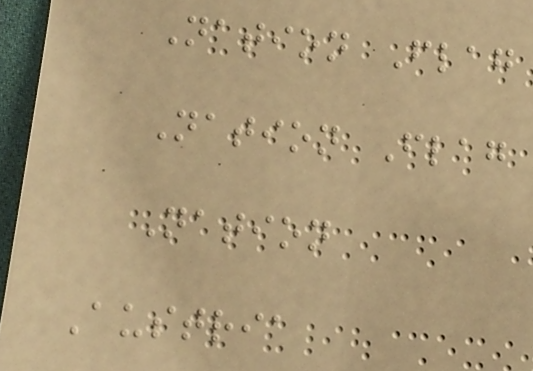Nation Flag
Nation Flag
Nation
Austria
